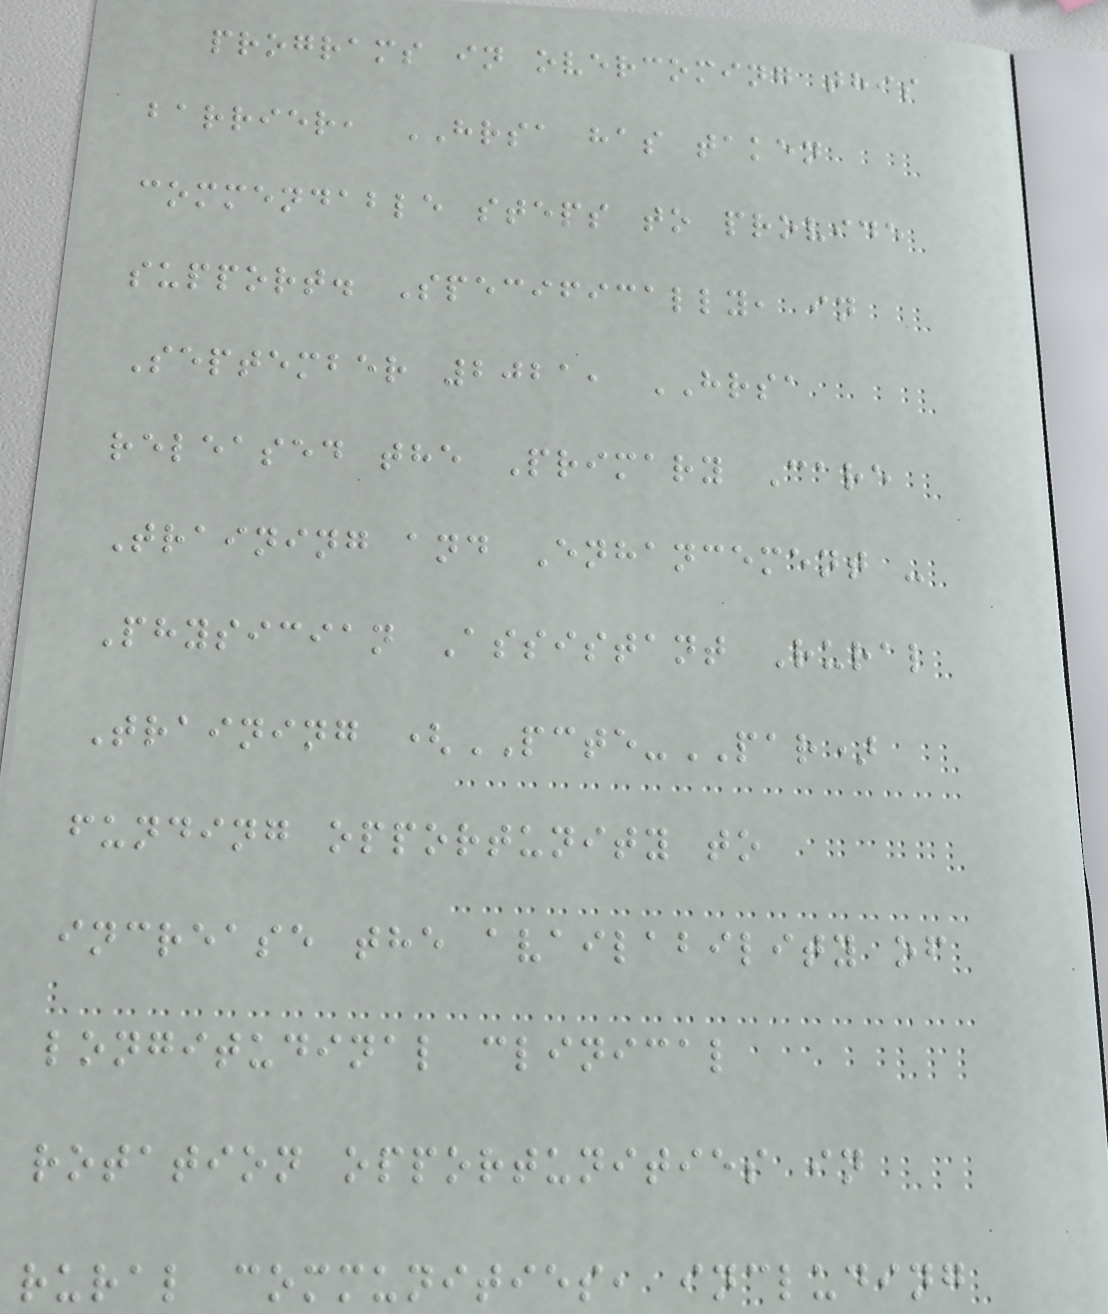programs in overcoming this
barrier, HRSA has taken
commendable steps to provide
support. Specifically, in
September 2021, HRSA
released the Primary Care
Training and Enhancement -
Physician Assistant Rural
Training (PCTE-PAR)
funding opportunity to
increase the availability of
longitudinal clinical
rotation opportunities in
rural communities, including
